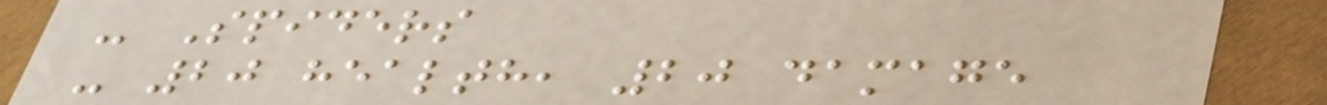- Spiders
- 20 health, 20 damage
